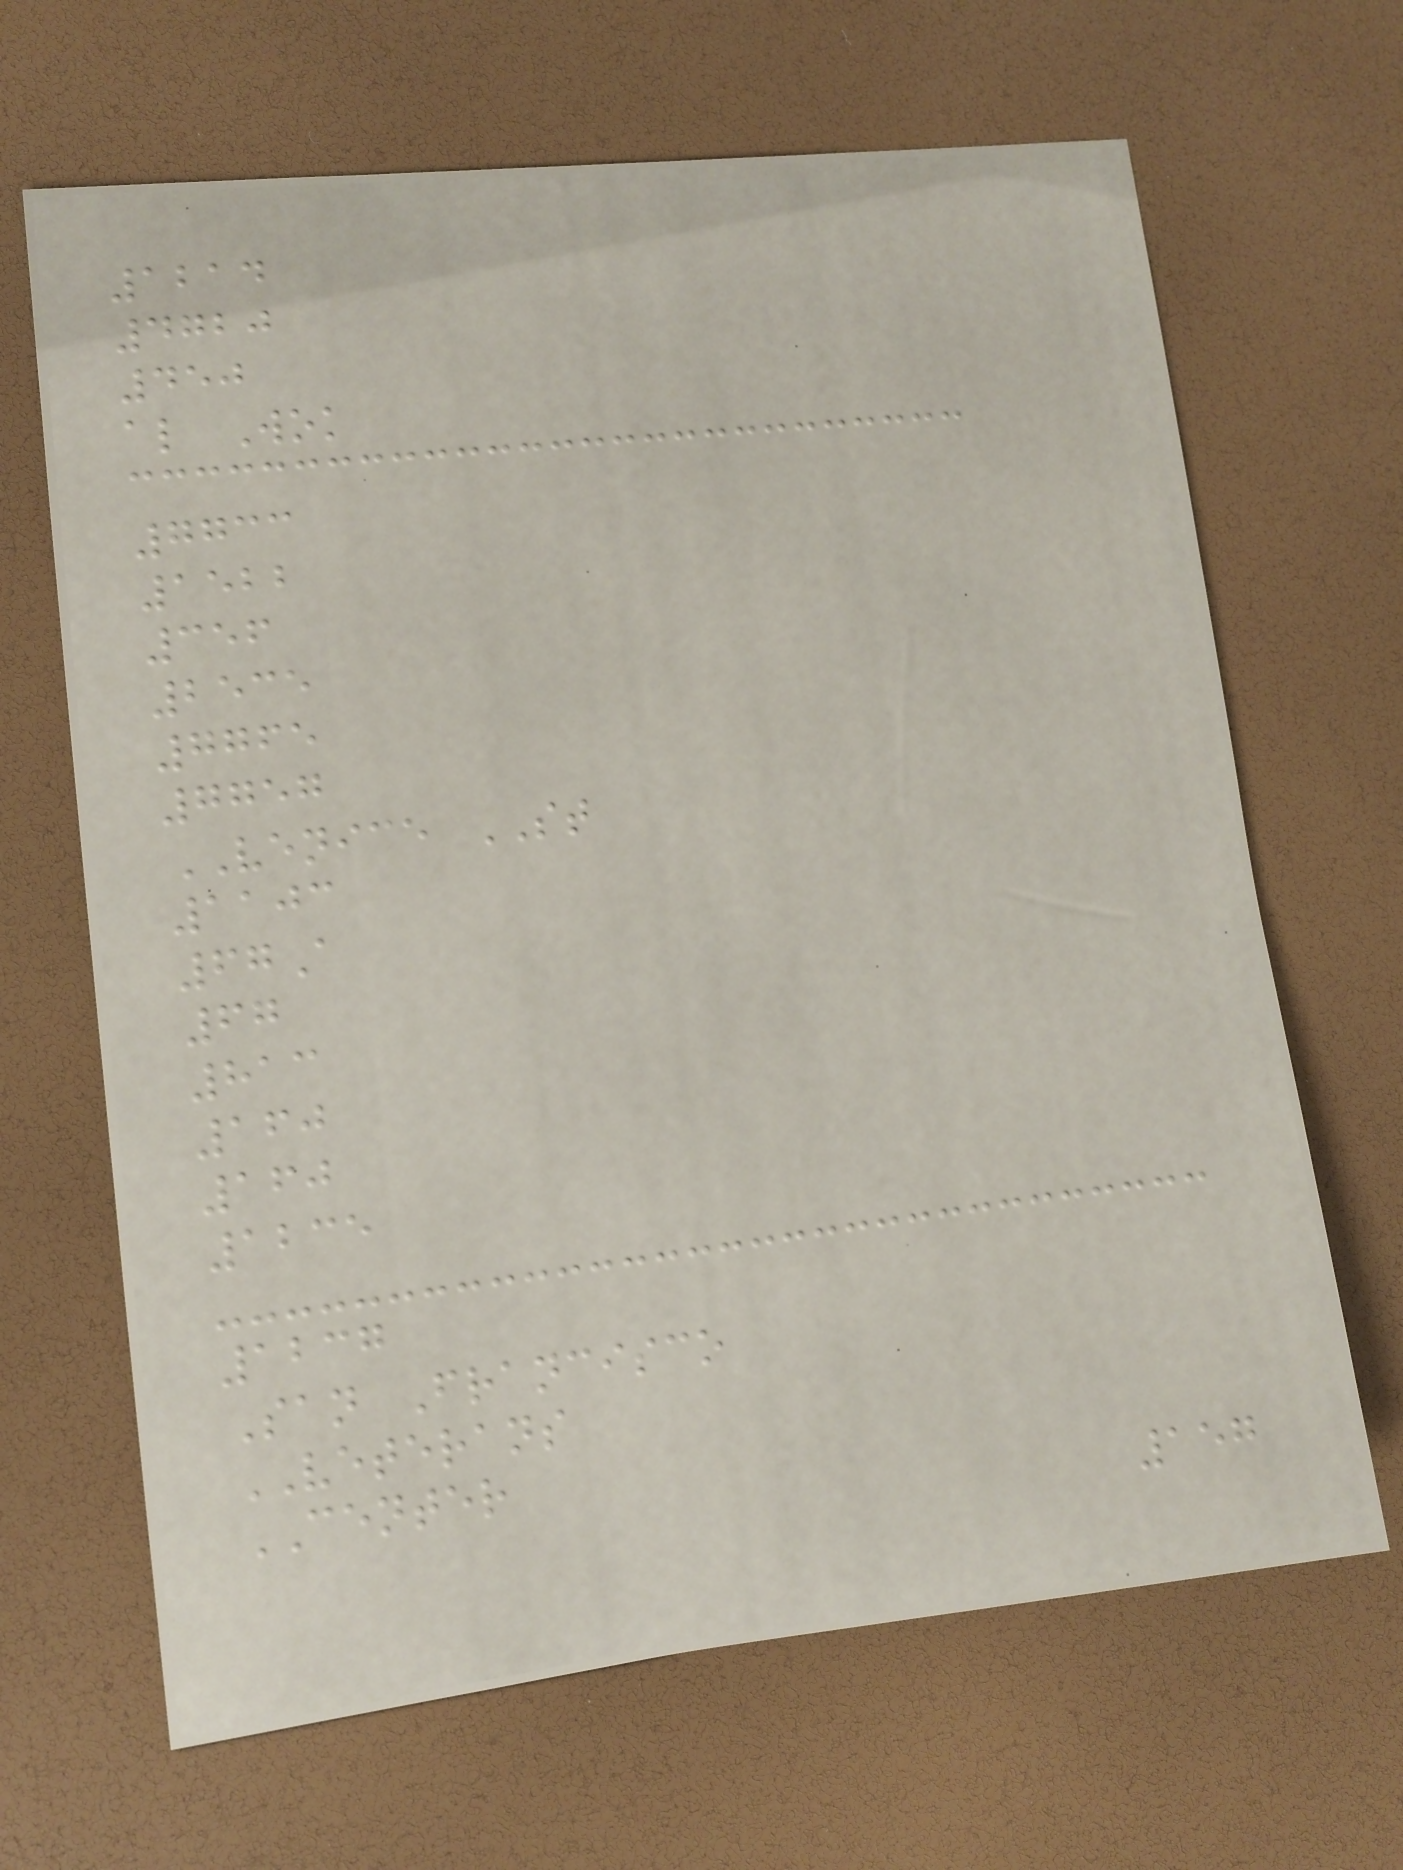1214
4720
450
al Wok
7733
1522
356
2535
7765
7757
VENICE ST
1103
67A
67
813
160
160
1235
1237
San Francisco
VETERANS
CENTER
157
